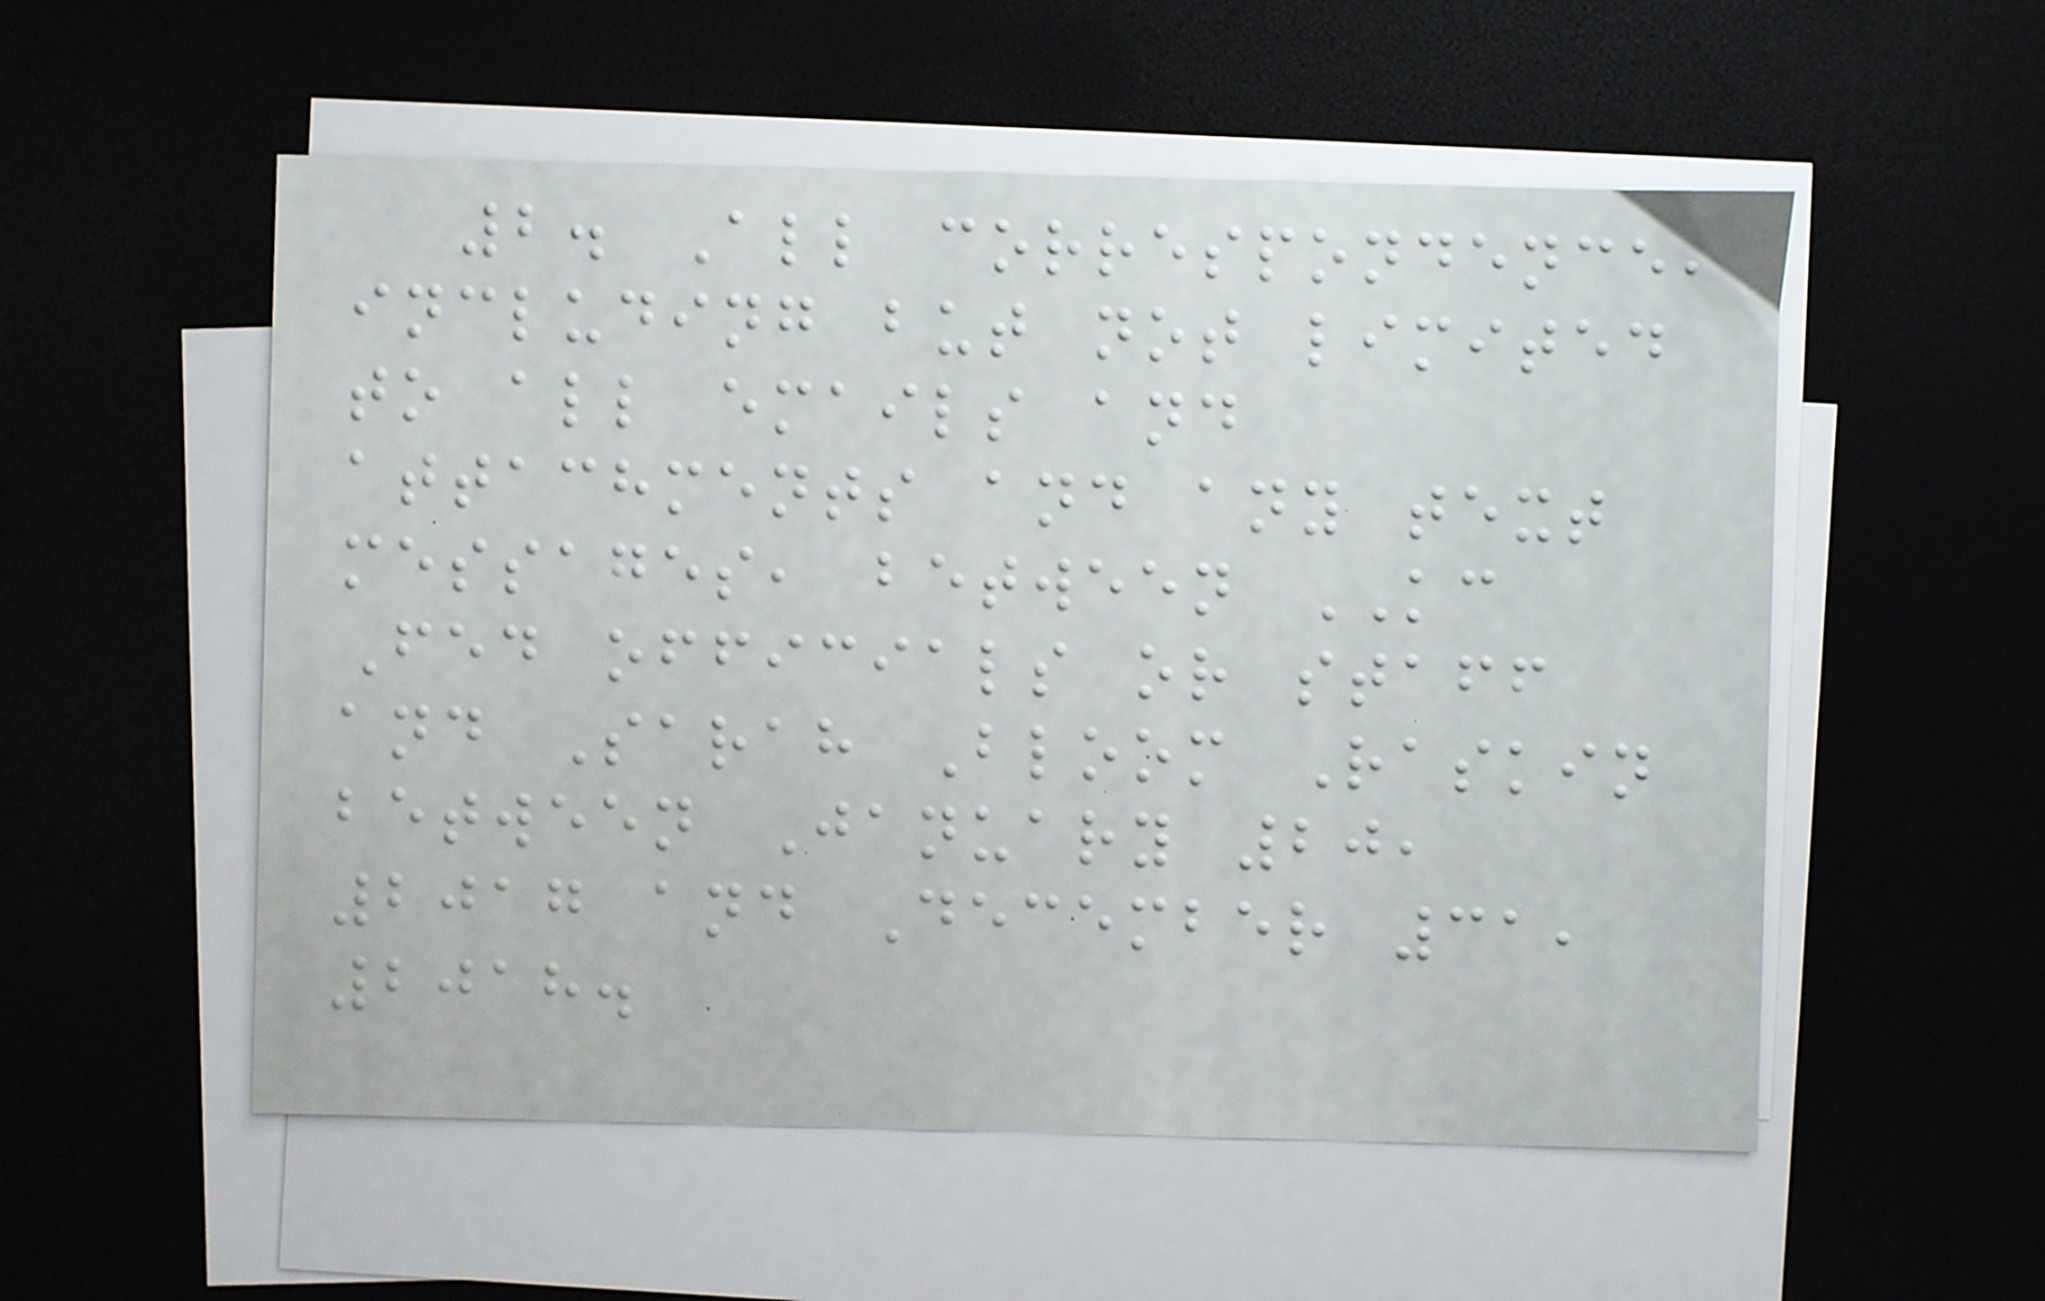2. All correspondence,
including but not limited
to all emails and
attachments and any text
messages, between KC
Fed officials or staff
and Sarah Bloom Raskin
between January 20,
2017 and December 31,
2018.
